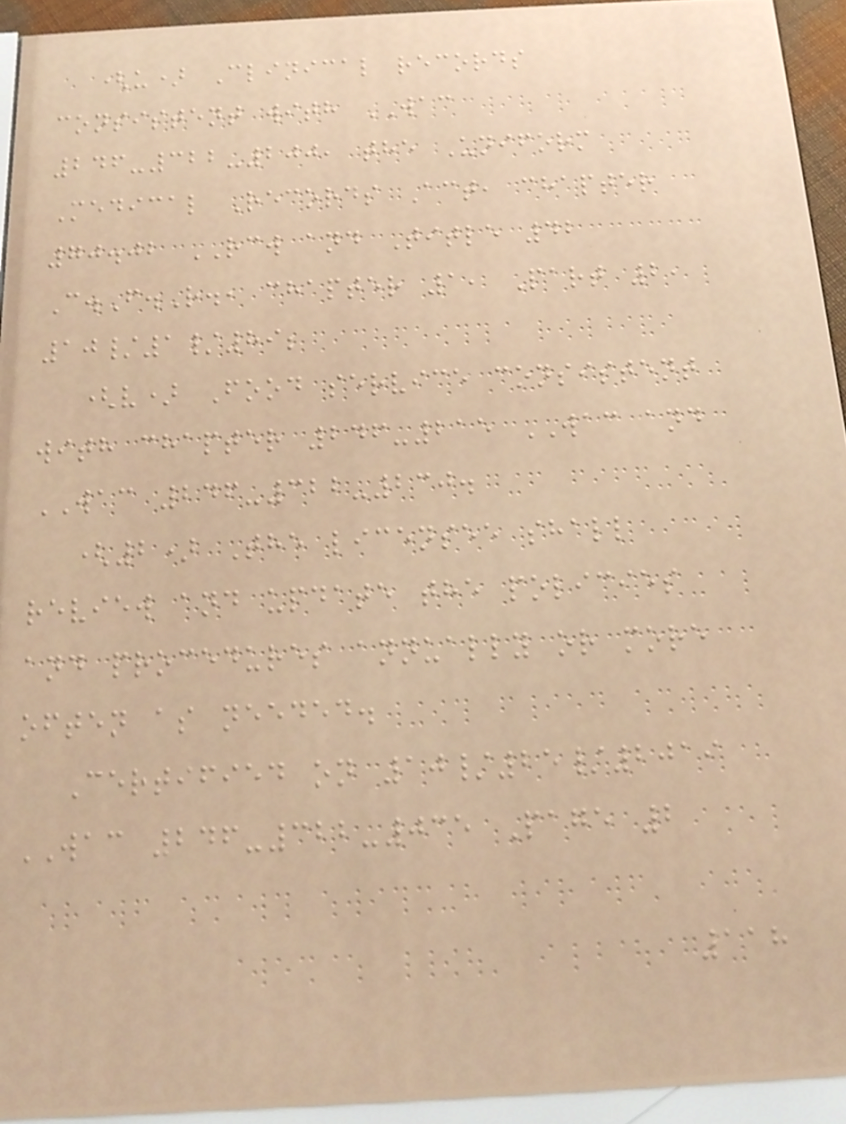(u) Clinical records
consistent with WAC
246-322-200, the Uniform
Medical Records Act, chapter
70.02 RCW and Title 42
C.F.R., chapter 1, Part 2,
10/1/89;
(v) Food service consistent
with chapter 246-215 WAC and
WAC 246-322-230.
(2) The licensee shall
review and update the policies
and procedures annually or more
often as needed.
Certified on 10/25/2019
WAC 246-322-035 Page 2
118
